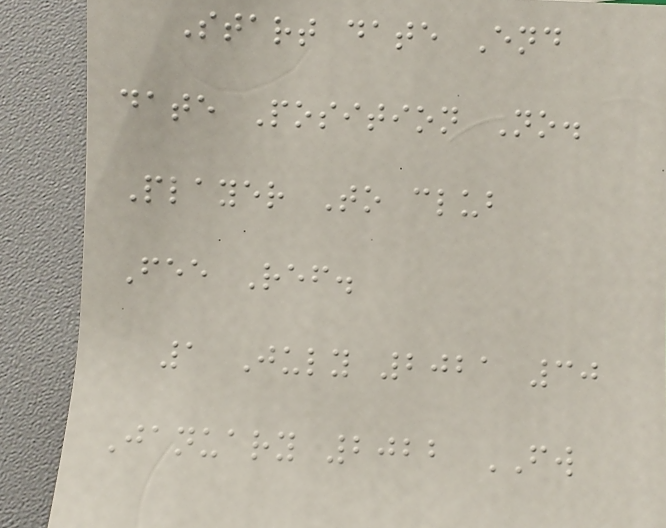Start date End
date Position No.
Player To club
Fee Ref.
1 July 2021 30
January 2022 FW
